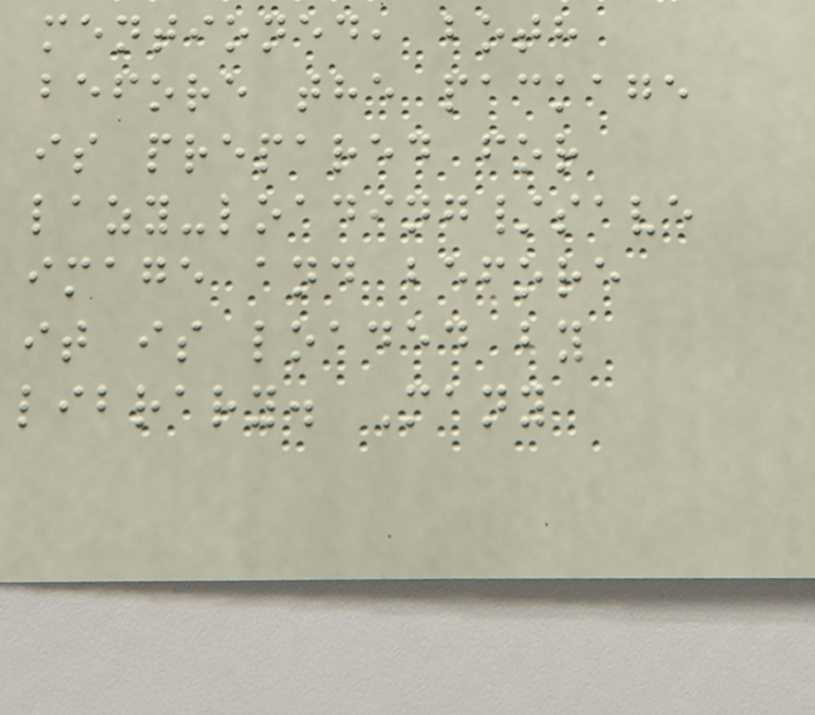mentioned, both
before the package
is prepared for
lazy-loading/save
image and before
it is loaded by
library. Many
